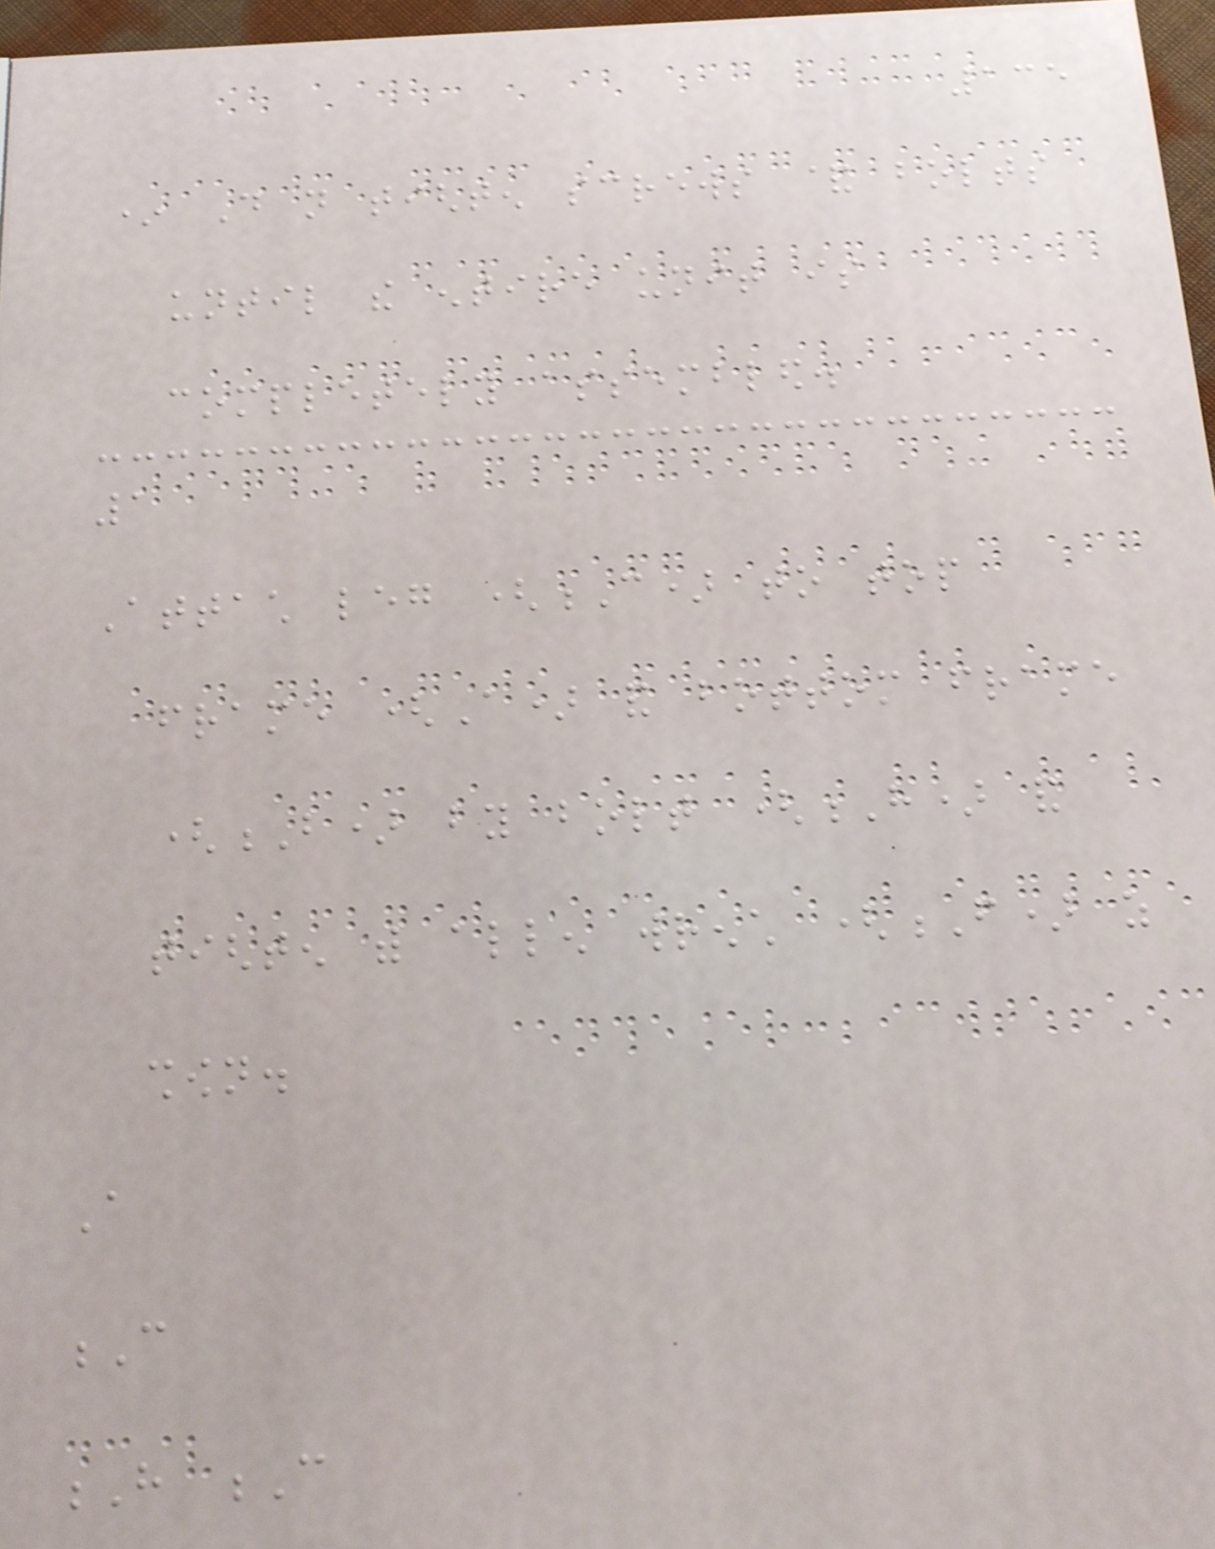135
* Do not tighten screws & bolts
until the entire unit is
completely assembled.
1
Attach leg (C) to top
frame (A) and bottom frame
(B) by bolt (H) and
tighten with allen wrench (F) as
shown.
A
C
H C
